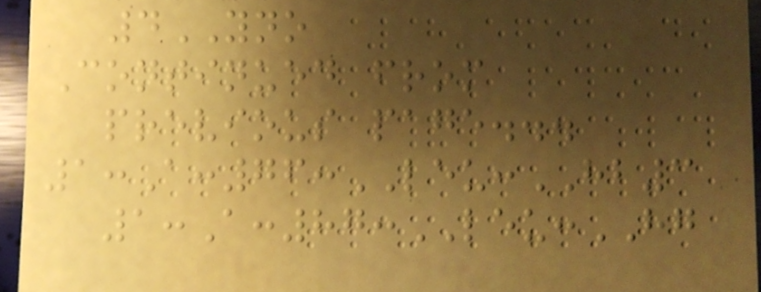4YNO
Continued from
previous page...
1:A:76:LEU:HB3
1:A:87:LEU:HG
